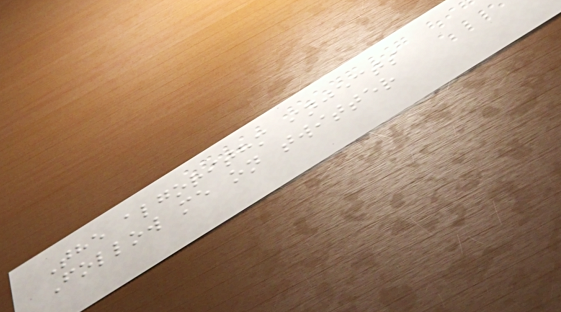The algorithm injects
Follow me on twitter
